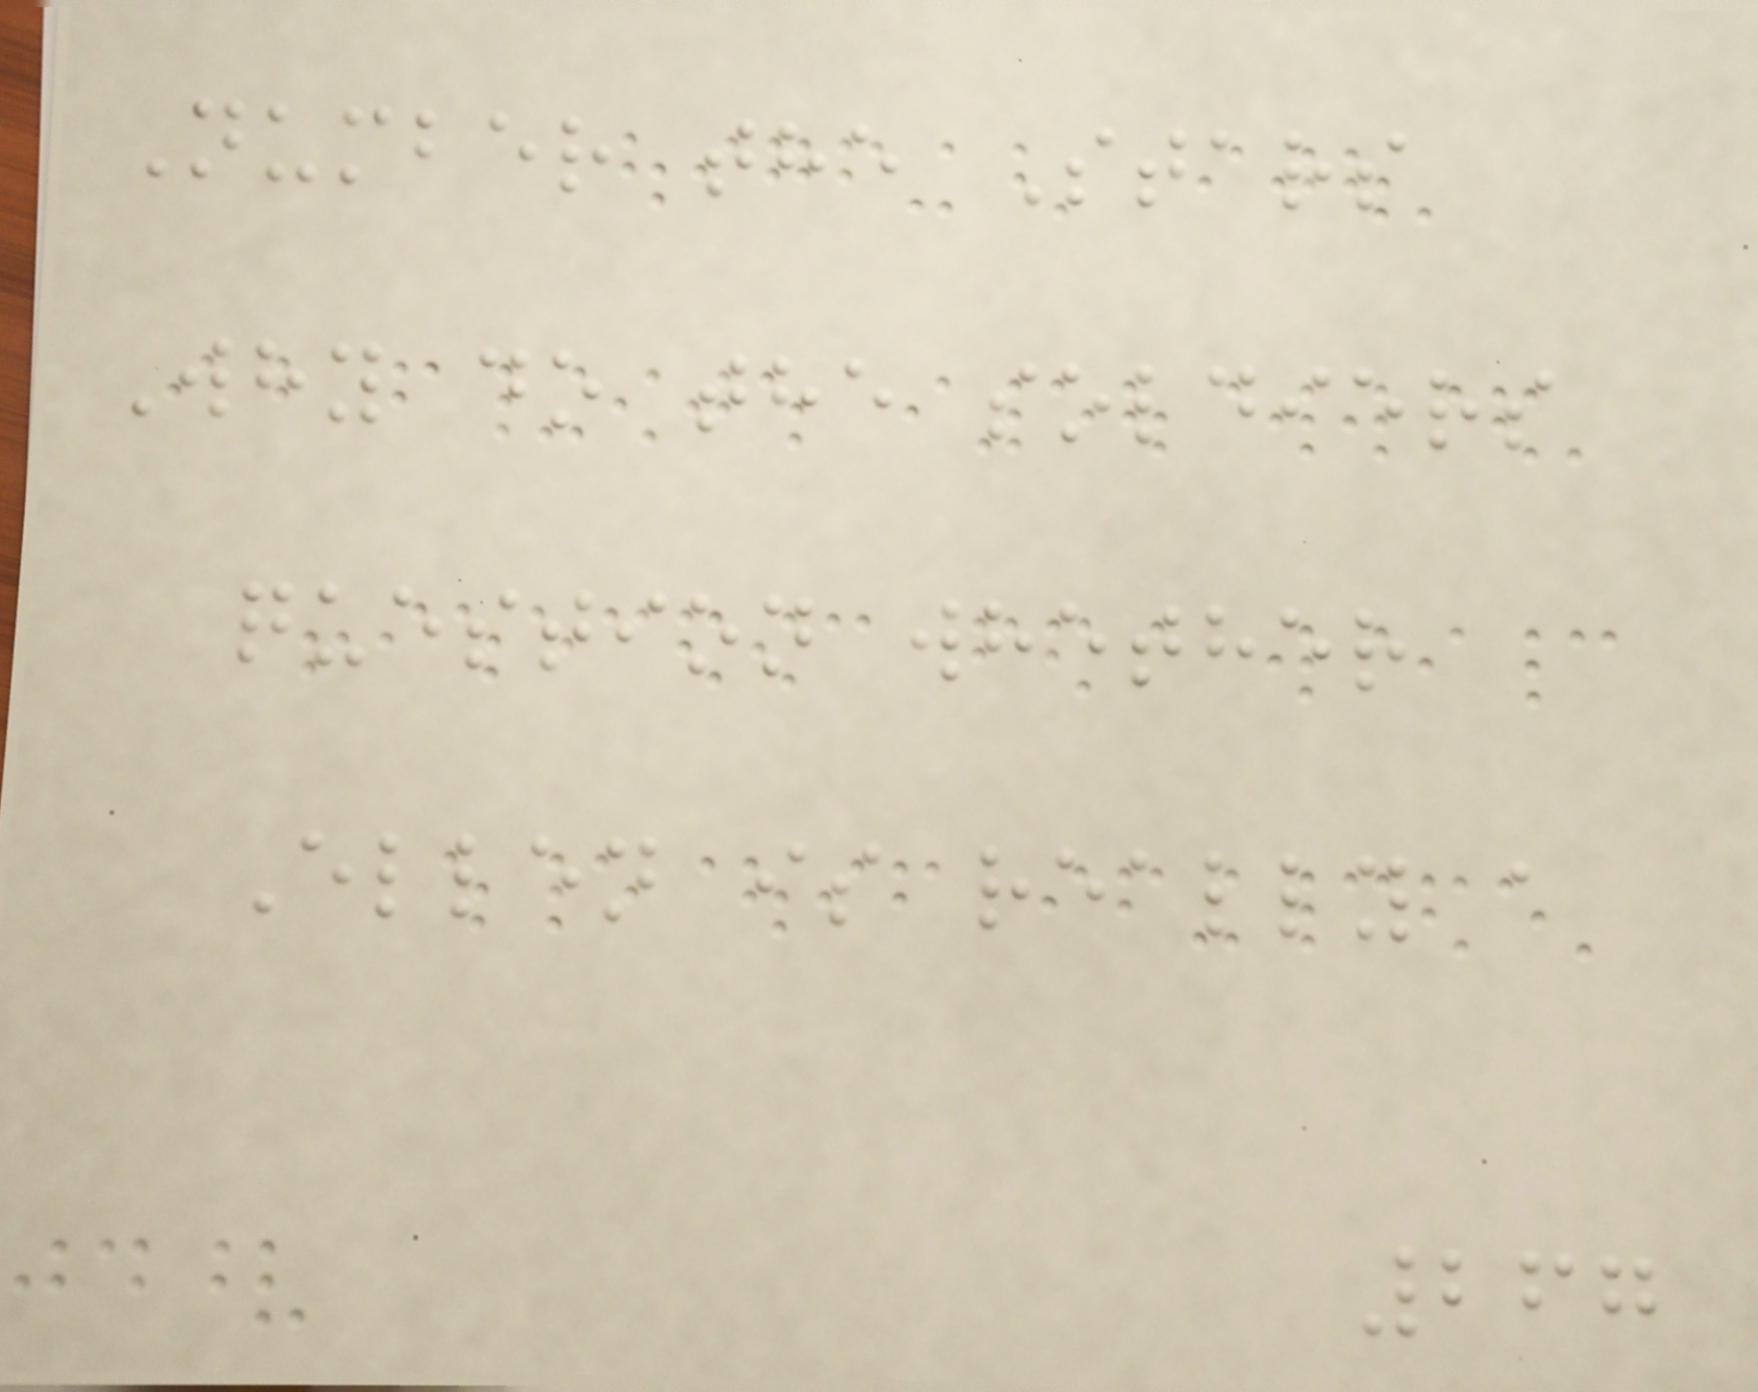Number the Stars
Why do the soldiers
question whether
Ellen is really a
267
